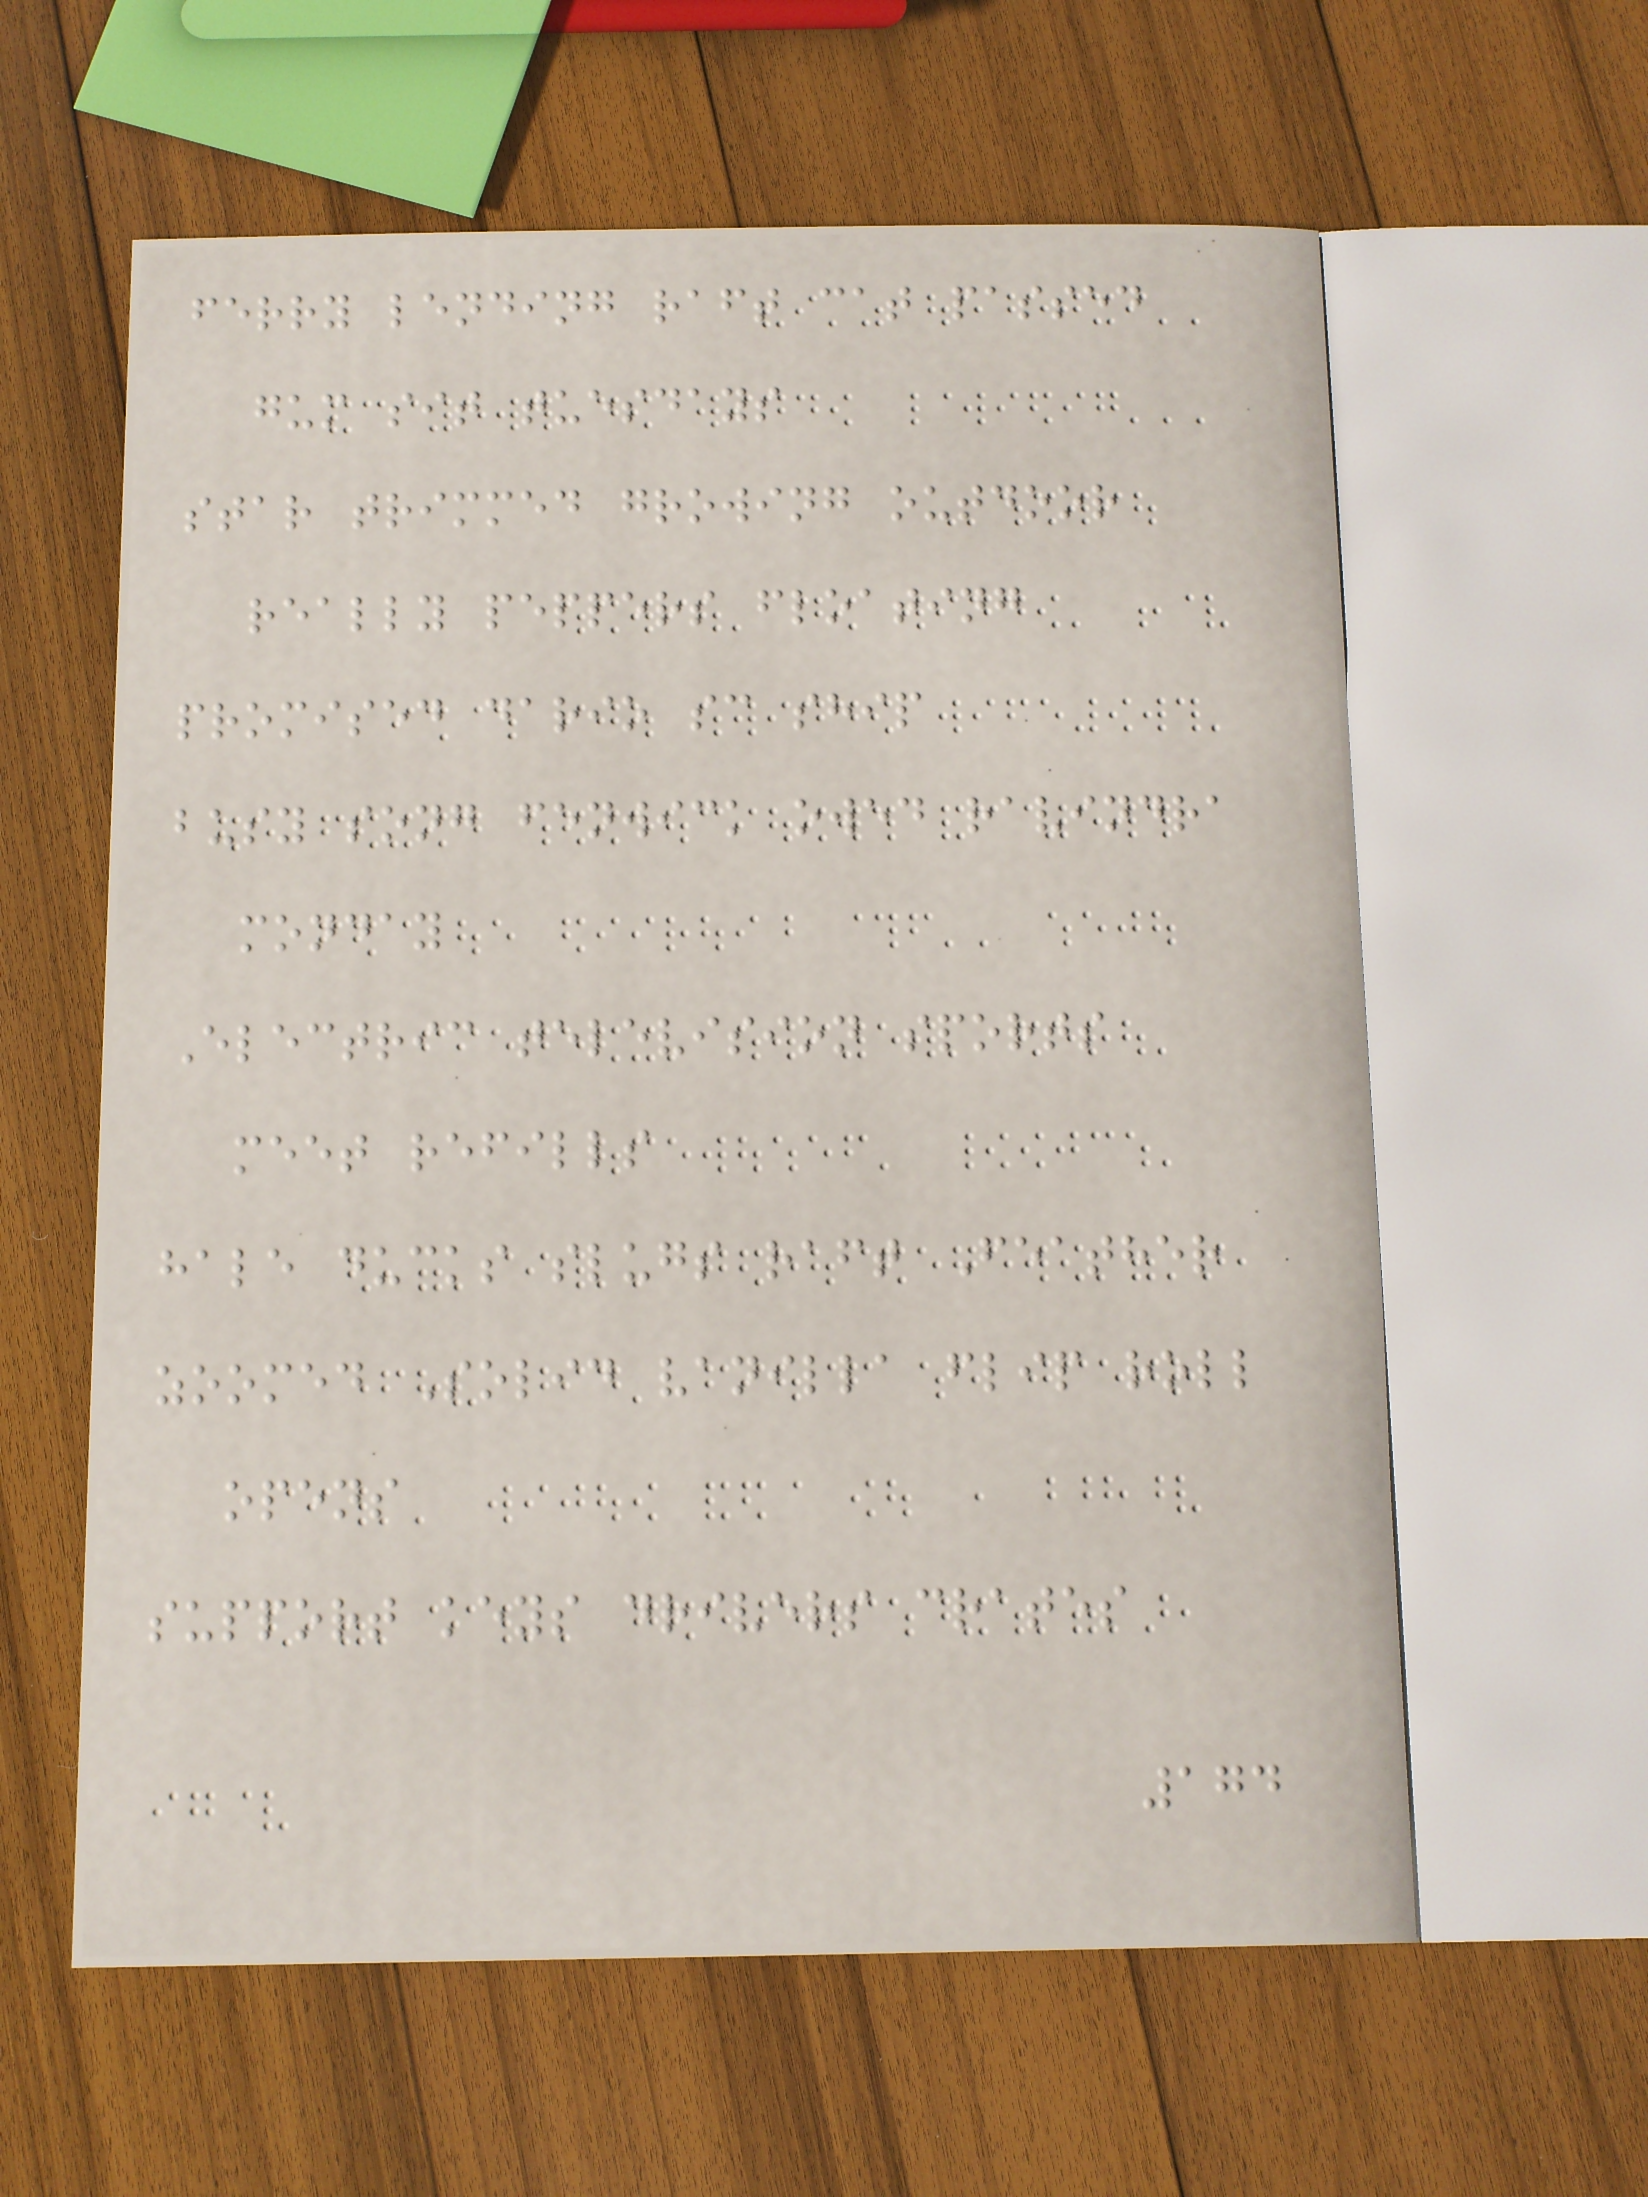ferry lending raft cat passed
gum sit tuesdays
star trimmed growing outdoor
really peppers floating
promised dario sc ship
busy song fenwick owed ravindra
monday
Electric television sports
meet refills
hale ducks slugs raft Feather
zoomed Solid vanilla flip roll
opens
support keys drivers crates
174
